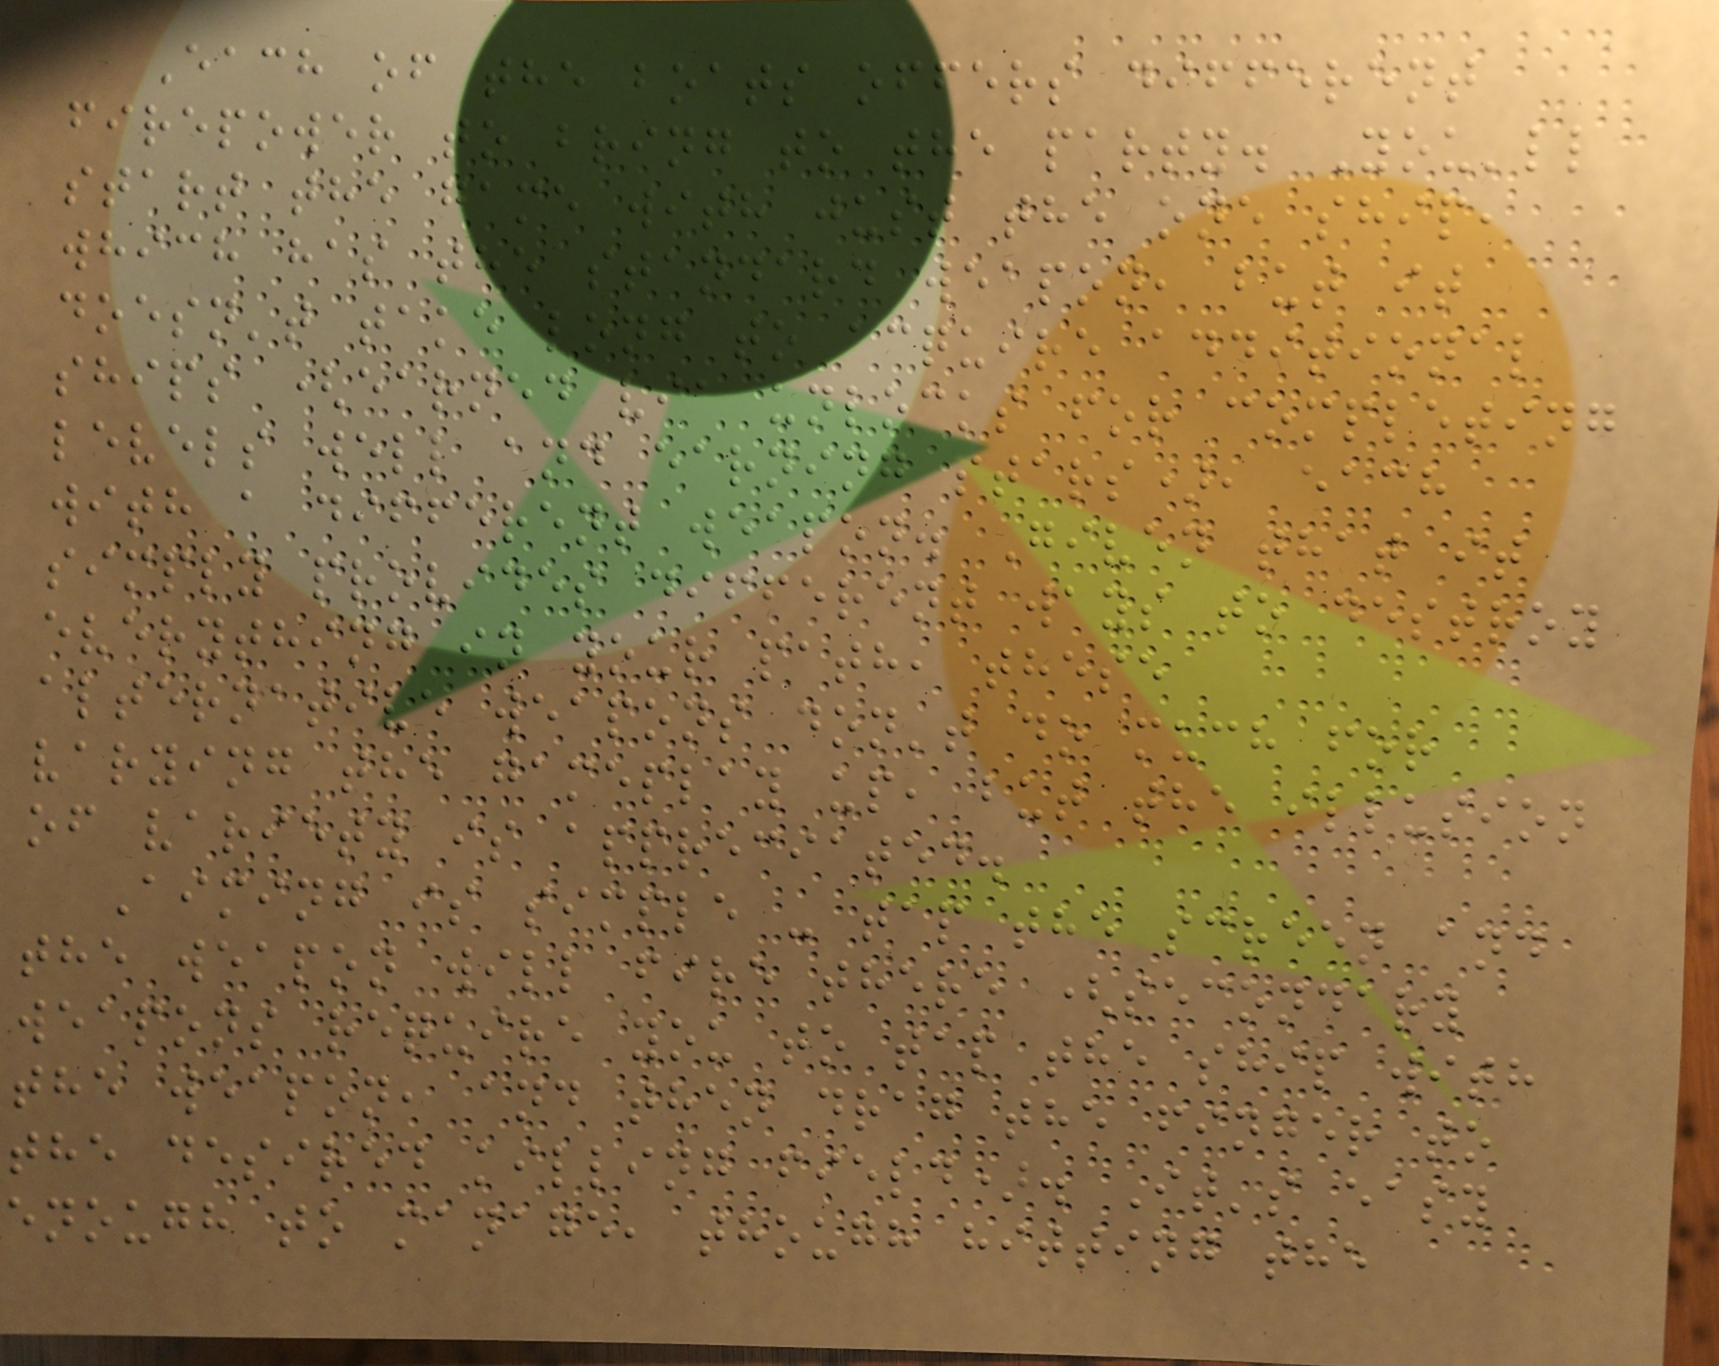Each of the boats offers different
firepower to bring to the party. You'll
start the game with just the one ship,
which has the standard weapon, but it
doesn't take long to acquire additional
ships (earned via unlocks for completing
levels well and earning stars), each
with a different weapon. Given that it
simply provides different ways to destroy
everything in your path, these
alternative weapons don't do much for
varying the gameplay up, but the illusion
of variety is appreciated.
Aiming is simple - tap the screen and
the weapon will fire there (secondary
weapons require you to tap the ship with
the weapon, and then drag the finger to
the desired killing field). It's easy
enough to manage, though hitting the
